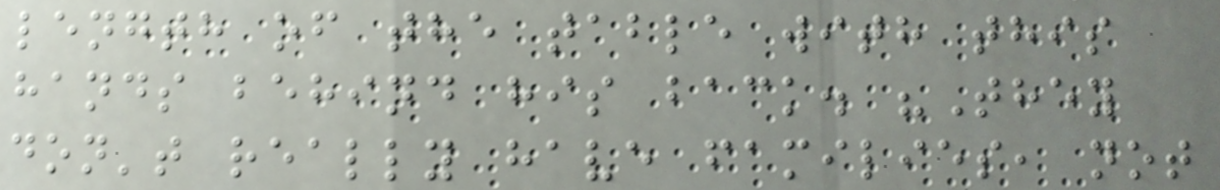length of the table with this
hands behind his back. "They
don't really have families, not
